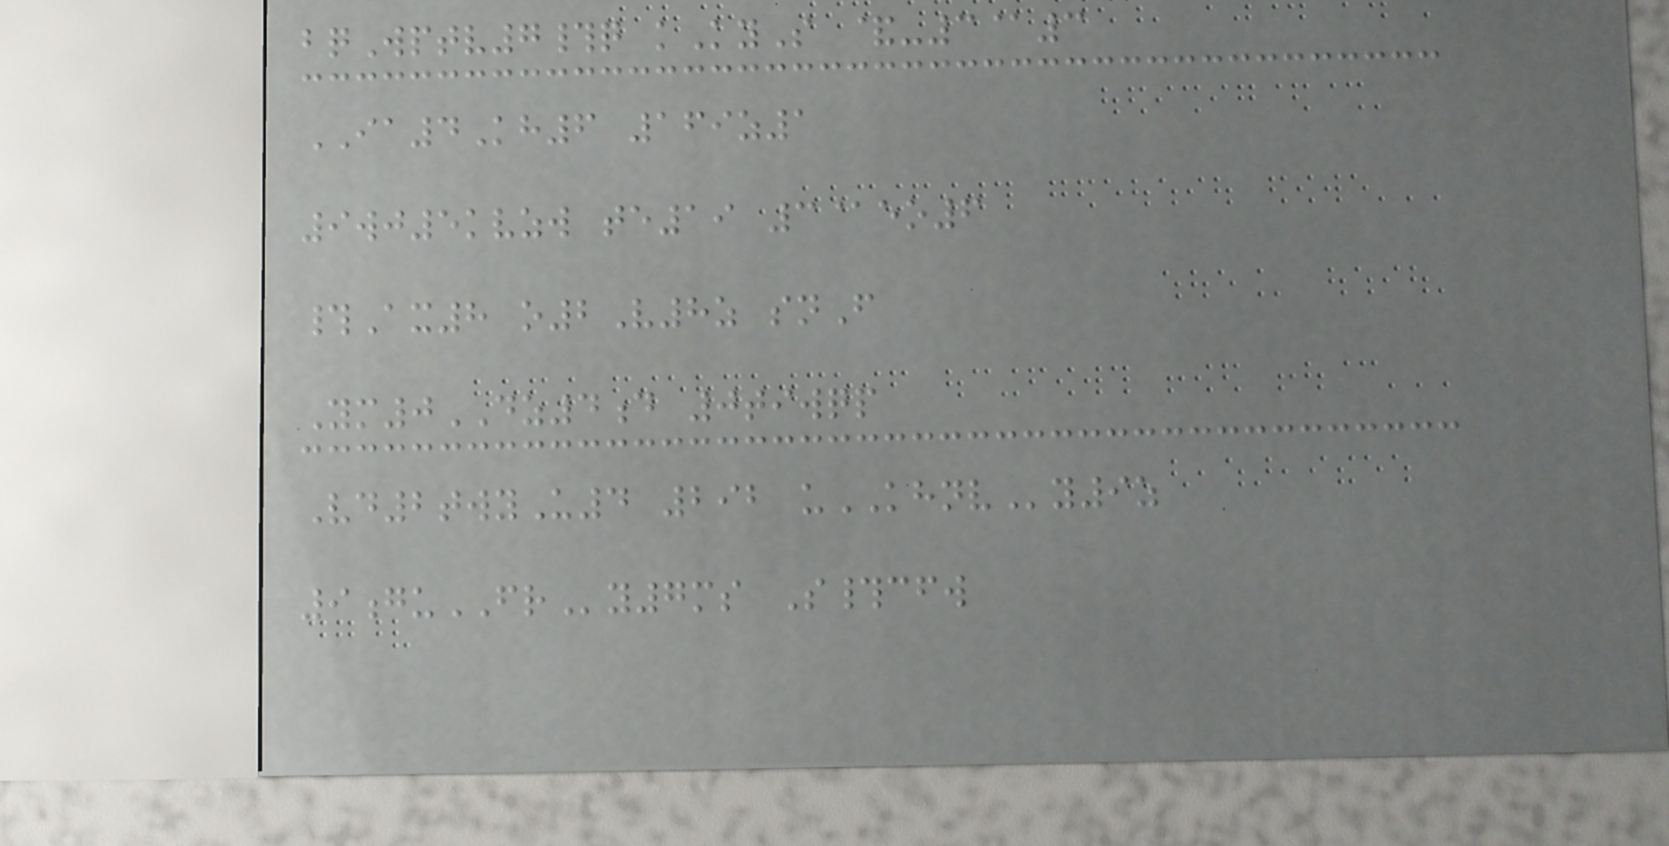bqWptv7#q kKyS &-3@3
IA4Kh6 169z1
9wj5kvzw te19 3@eo6
#Ax8 o2V8z snF
Ym0DZ4d 0tiwqp
Vd2twyU4 292 uKHNVy9z
9guFRy7ms S#cfw
